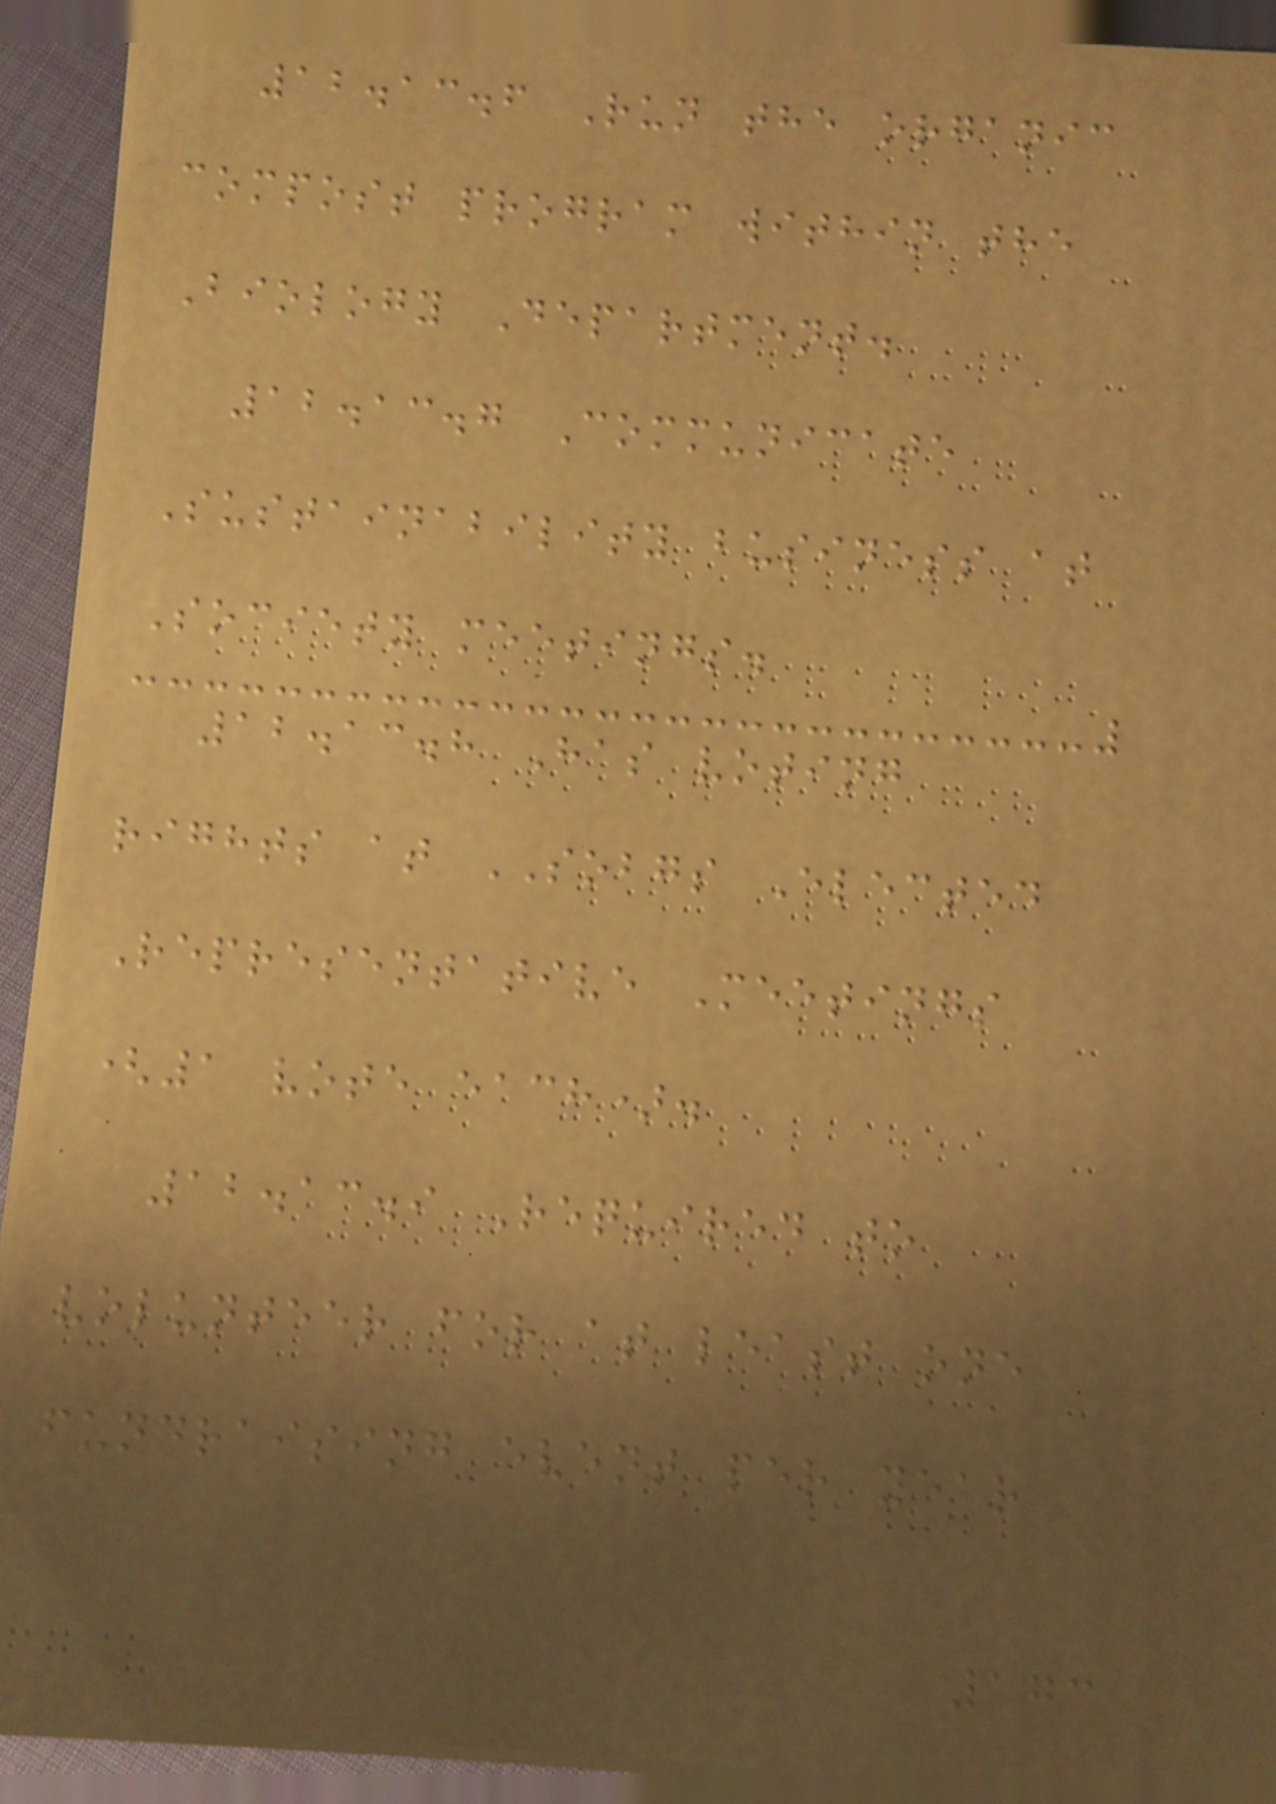12.13.6 Run the organic
compost program within the
Biology Department.
12.13.7 Communicate
Sustainability business at
Society meetings.
12.13.8 Has voting
rights at SOBGS Elected
Representative Meetings
(1 vote each).
12.13.9 Required to
volunteer for at least one
fundraising event per year
173
